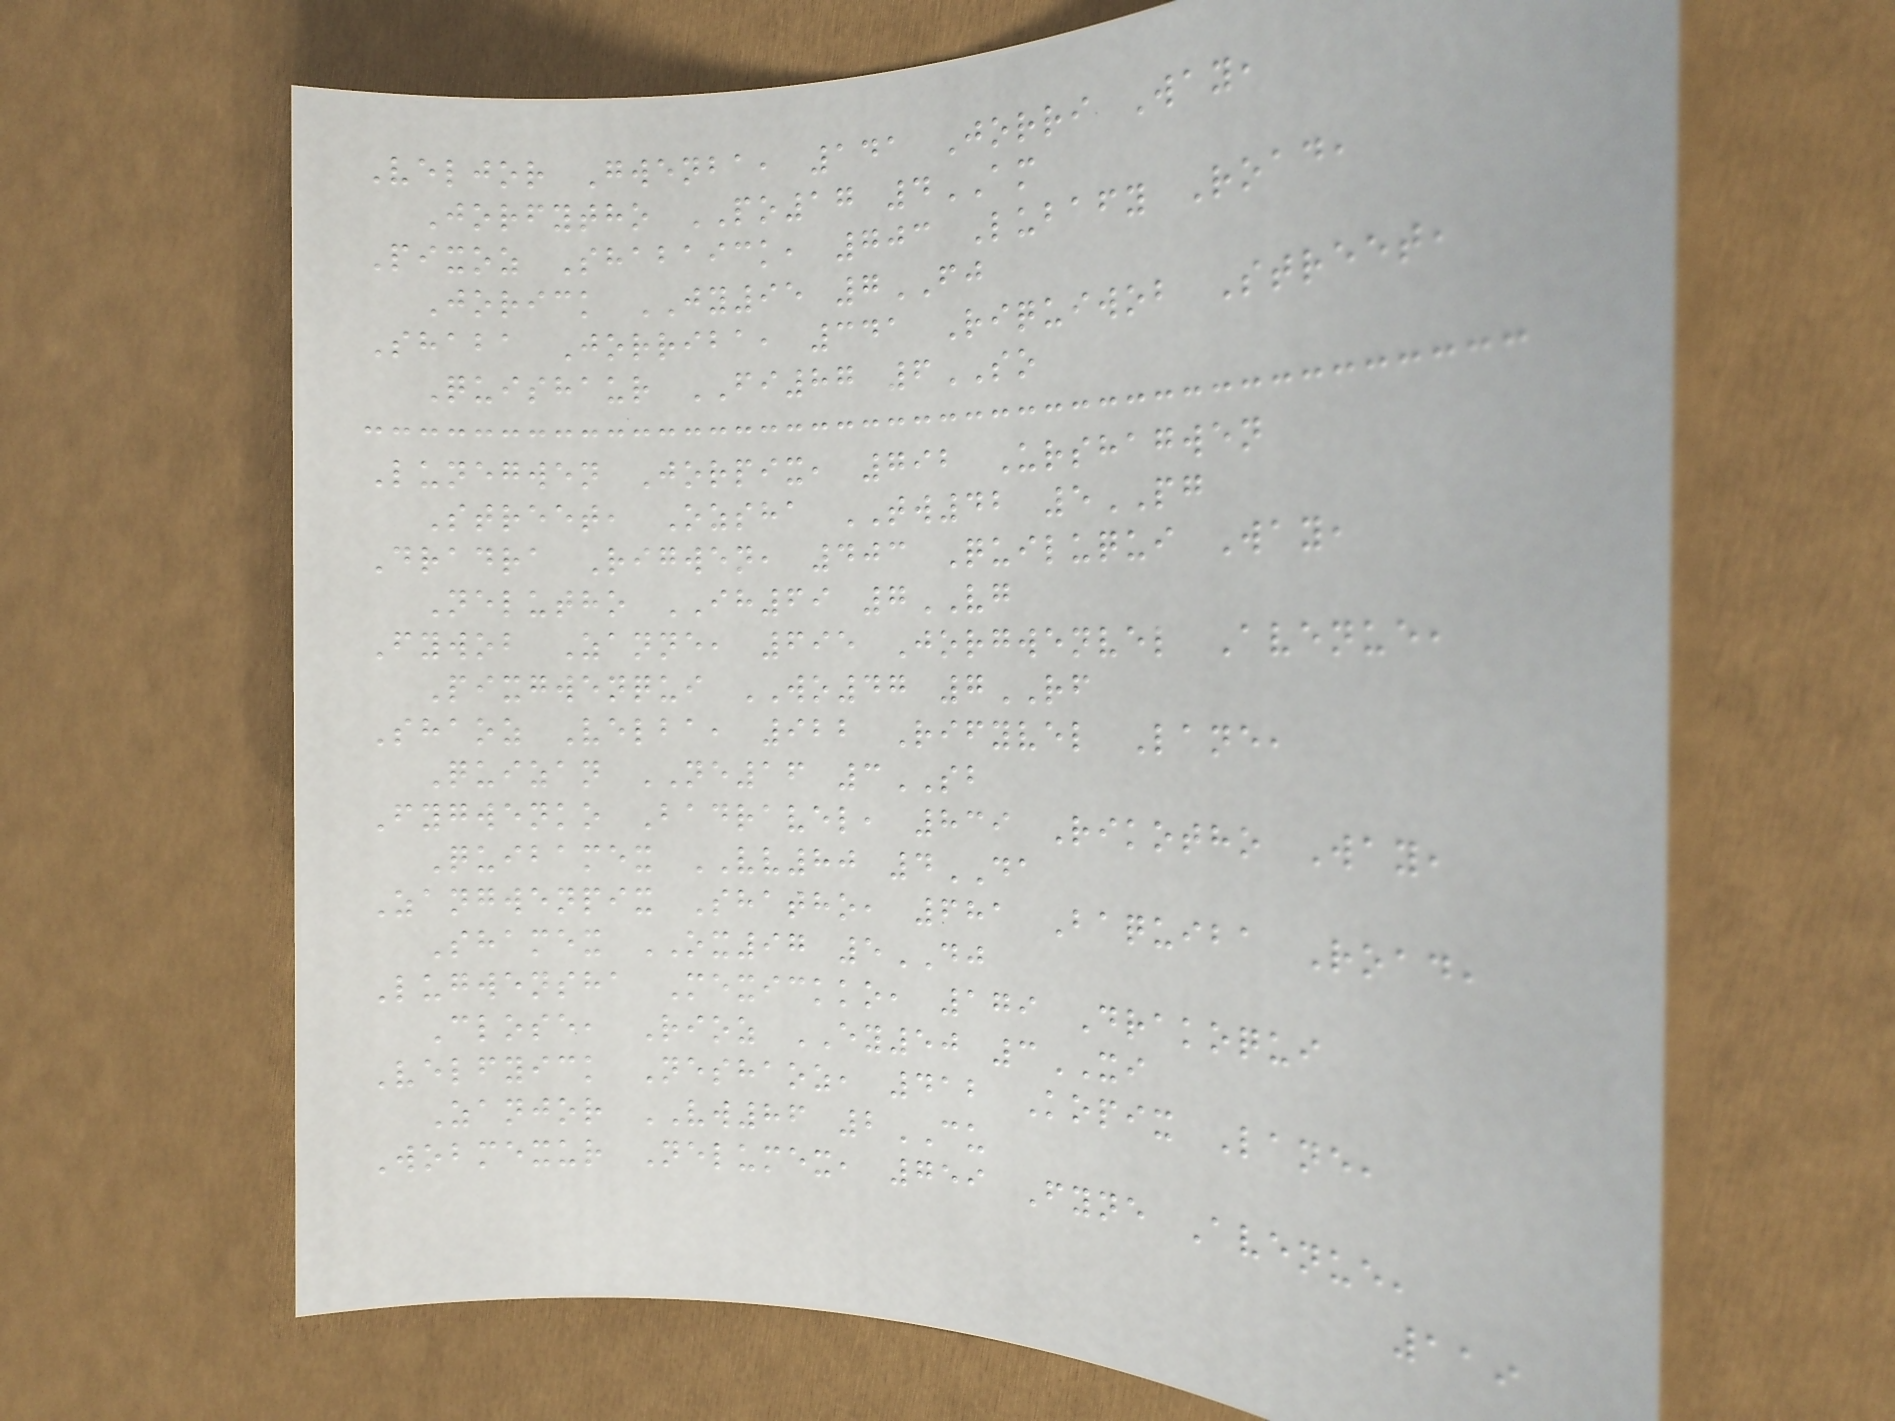Veljor Gwenba, 141 Jorri Way,
Jorfytho PO17 4AM
Pixoz Shabaick, 703 Lubafy Road,
Jorick JY95 7FJ
Shaba Jorriba, 341 Riquiwob Street,
Quishaur FI87 6SO
Lunegwen Jorpix, 792 Urshagwen
Street, Ozsha TW42 5PG
Dradra Rigwen, 403 Quiluqui Way,
Nelutho IH69 7VG
Fywob Zanne, 695 Jorgwenvel Avenue,
Pixgwenqui WO47 7RF
Shaoz Velba, 922 Rifyvel Lane,
Quizan NE16 3SB
Fygwenko Badravel, 839 Rikotho Way,
Quibamex VV80 4DA
Zangwenpix Shatho, 681 Baquiba Road,
Shamex OX97 5DJ
Lugwensha Mexickko, 179 Drakoqui
Close, Rioz EY50 3XI
Velfyick Neshaoz, 412 Kopix Lane,
Zanjor VW86 2CU
Wobmexur Nelumex, 759 Fyne Avenue,
119
